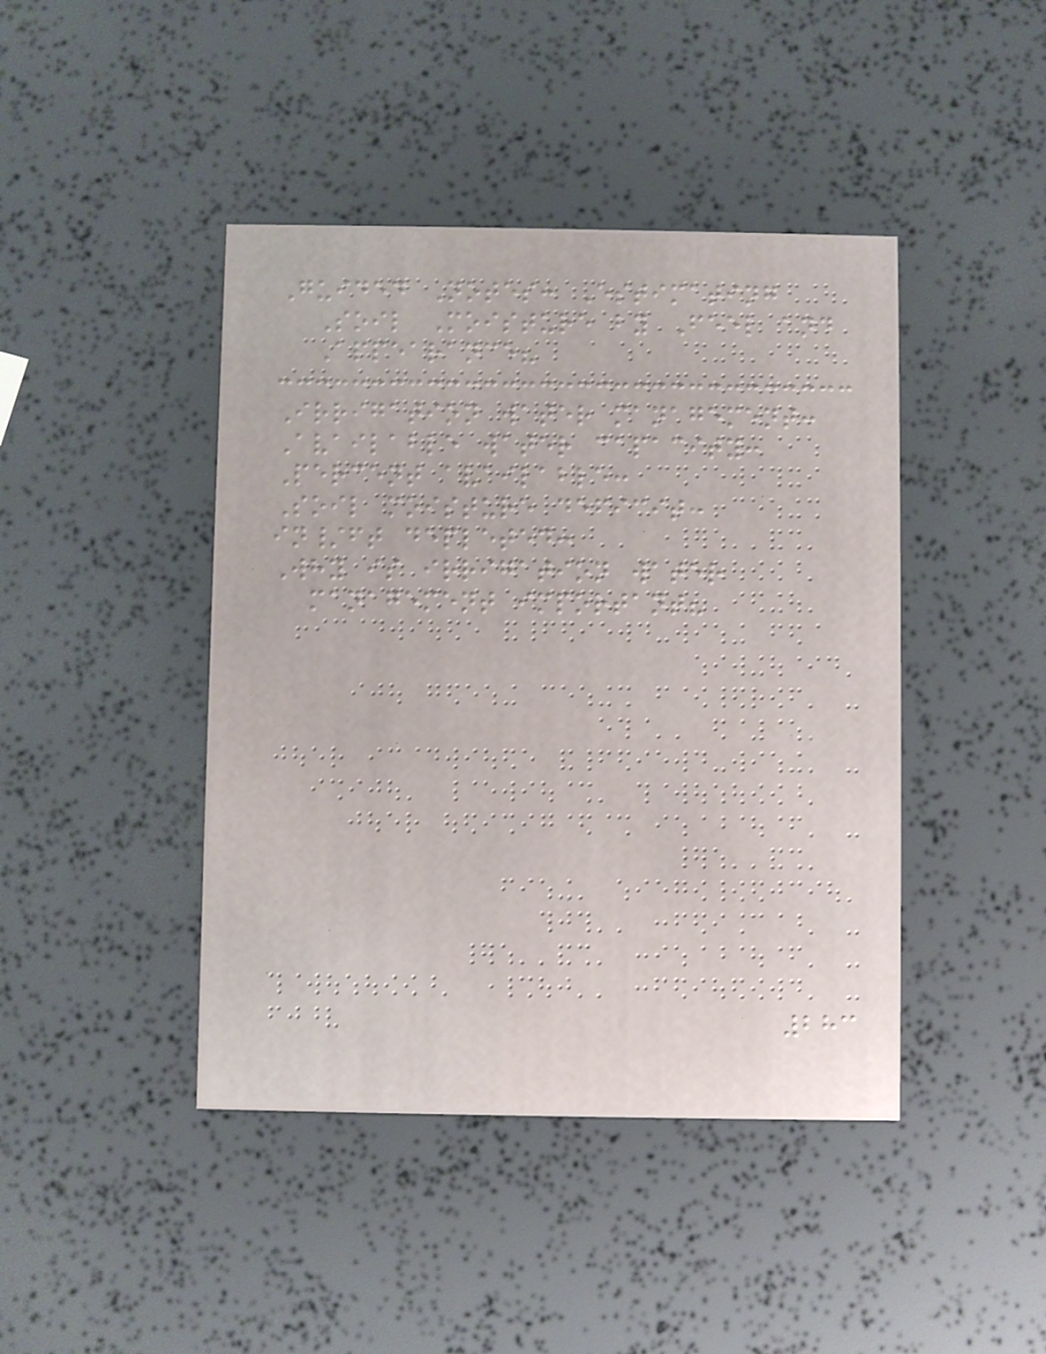Guided Notes: Estimating
Soil Moisture by Feel and
Appearance?
Irrigation water management:
Available water capacity:
Percent available:
Soil moisture deficit:
in/ft depleted:
Why is irrigation water
management important?
283
